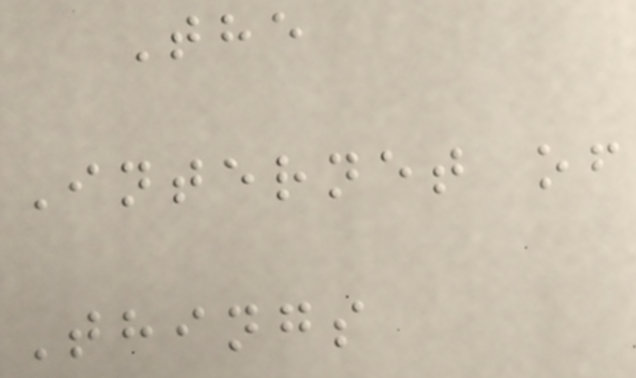The
Internet of
Things
